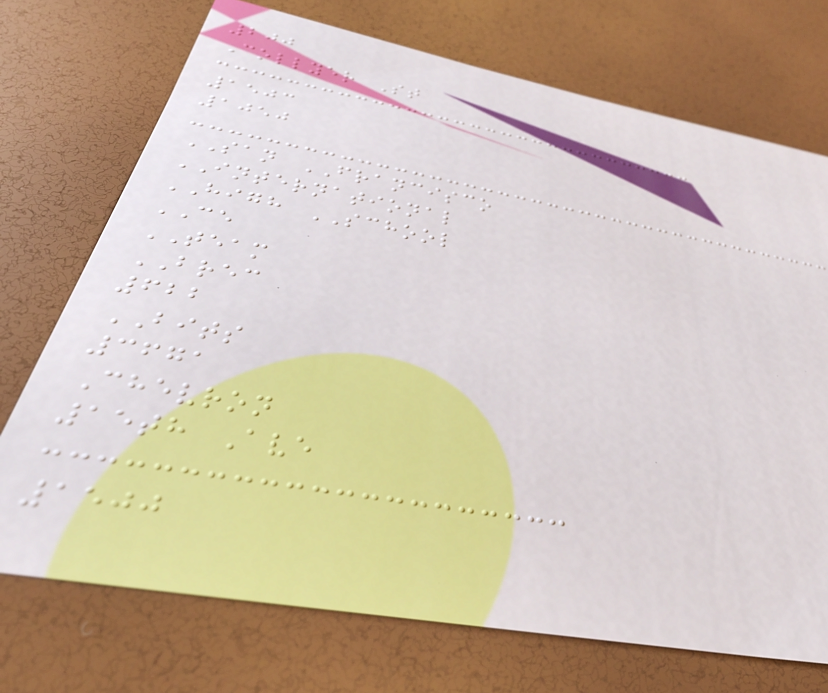200
Collyer St
1503
1050
SAN FRANCISCO
INTERNATIONAL
HIGH SCHOOL
CE
TEAM
BREC
622
BITS
3671
Chevron
15th Ave
1500
